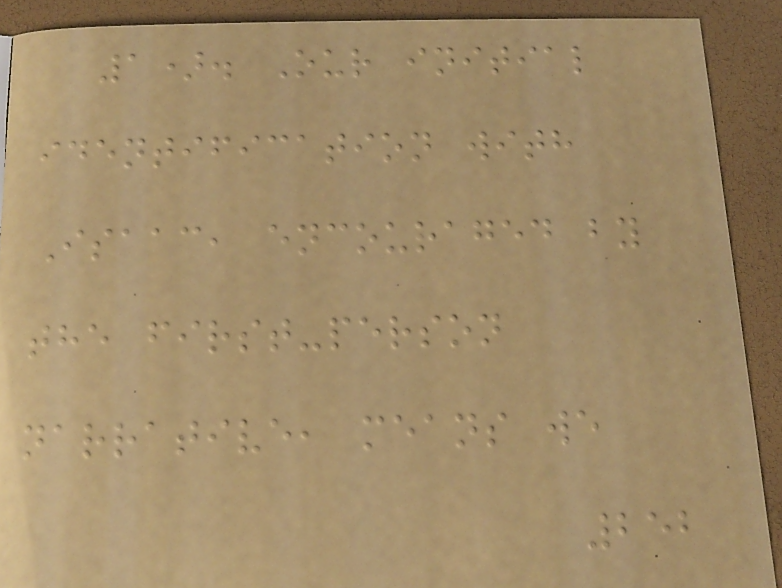1). Our initial
identification with
Isaac, encouraged by
the first-person
narrative, means we
252
